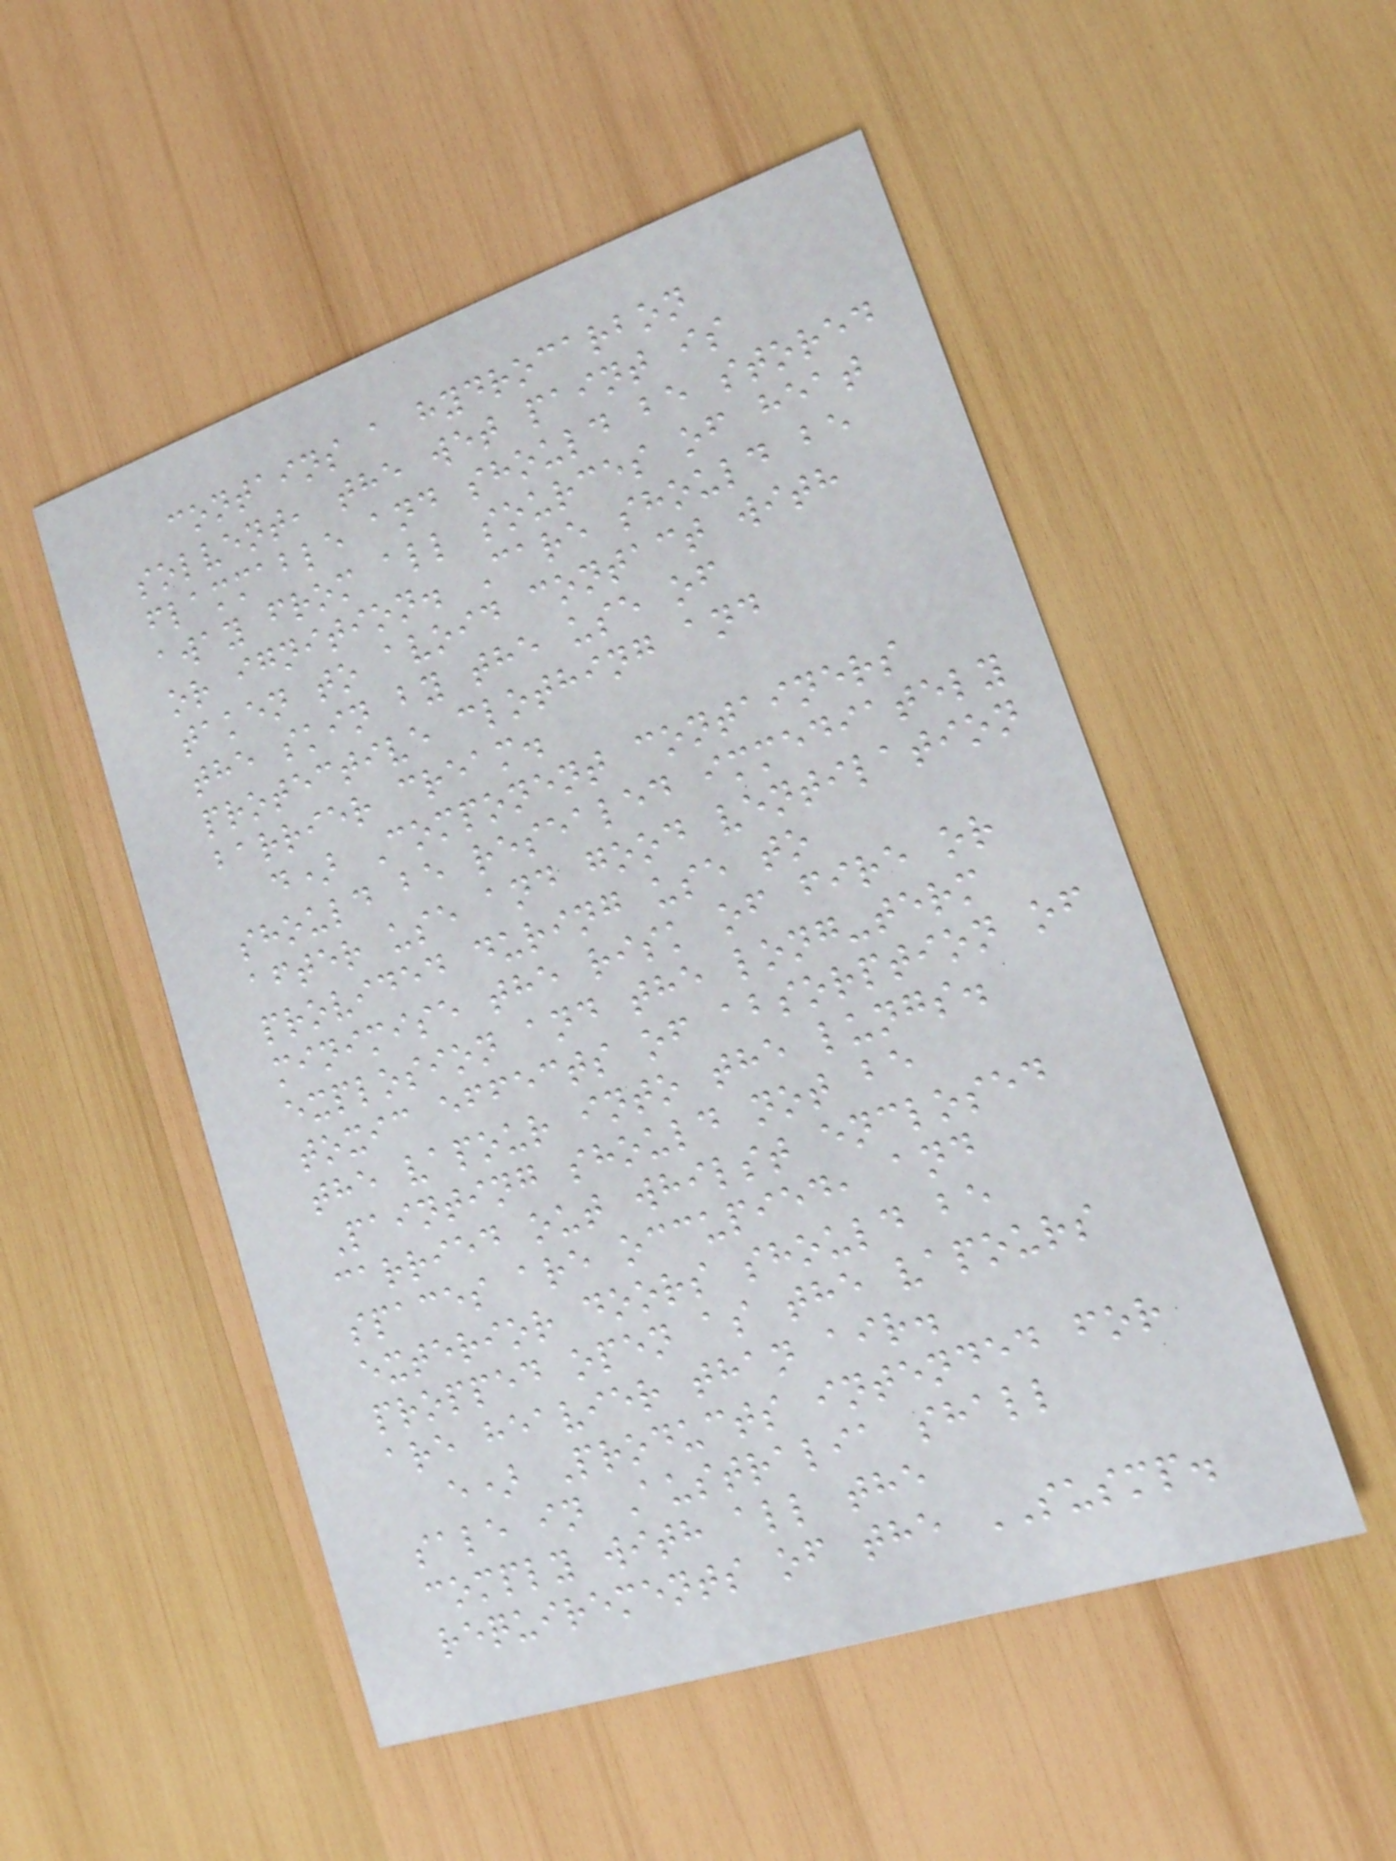contains a hydrocarbon
solvent, the wet paint is
flammable and should be stored
away from all sources of heat
or ignition. Care should be
taken to avoid contact with
the skin by the use of
protective clothing and
barrier cream.
d) Component containers
should be resealed immediately
after use and good ventilation
provided during use to
minimise the risk of fire or
explosion and the long-term
toxic effects of absorption of
the vapour into the lungs.
Painting should not be
carried out whilst enclosed
spaces are occupied, and
exterior doors should be
propped open as the vapours
are heavier than air.
e) Products intended for
sale in Australia shall
comply with all the
requirements of the SUSMP.
